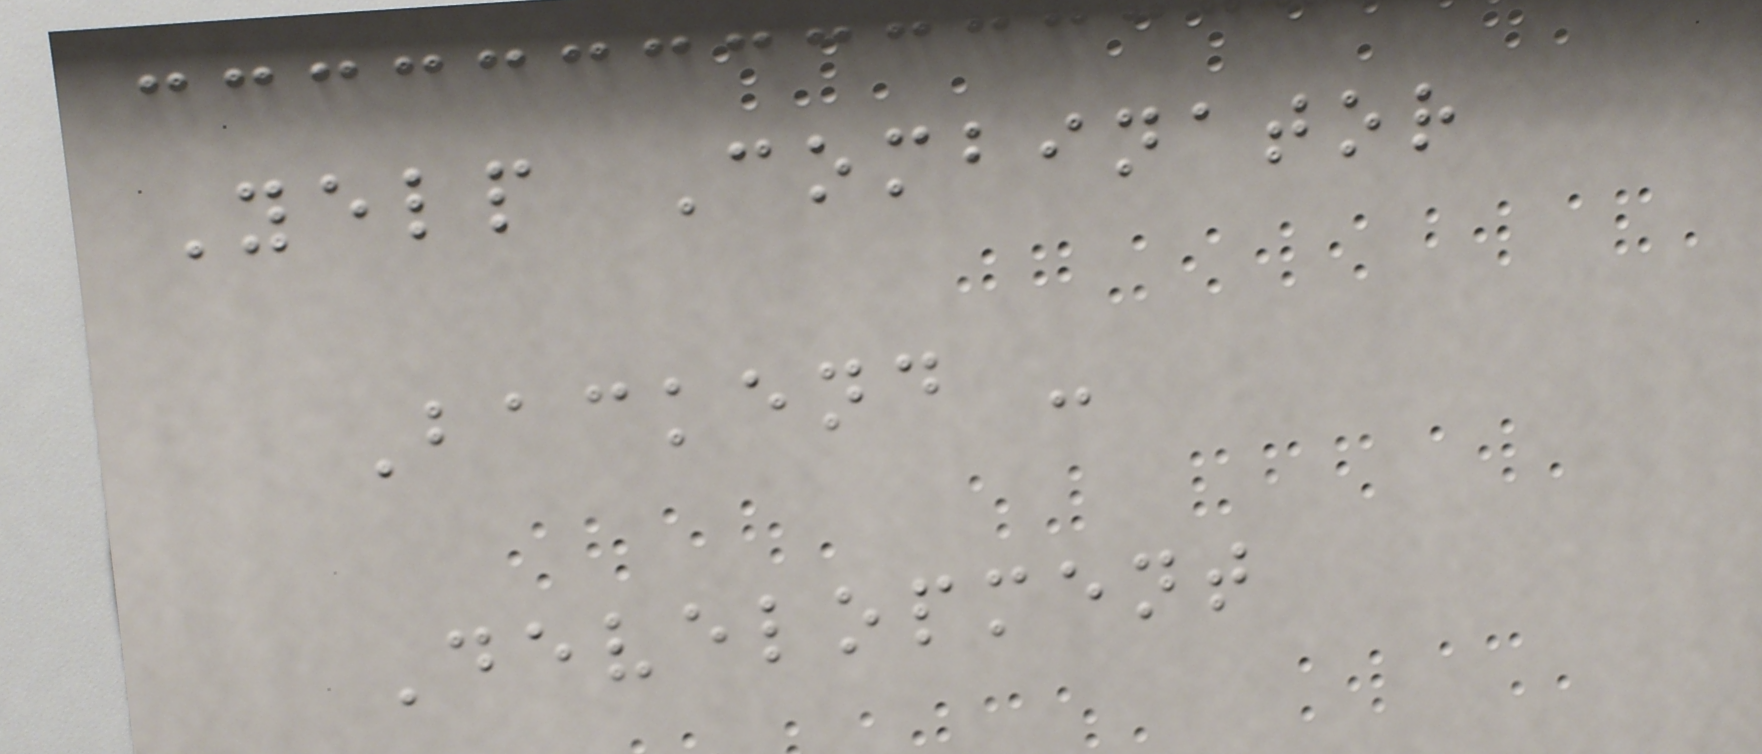Yelp Combinator
Backend -
Development
